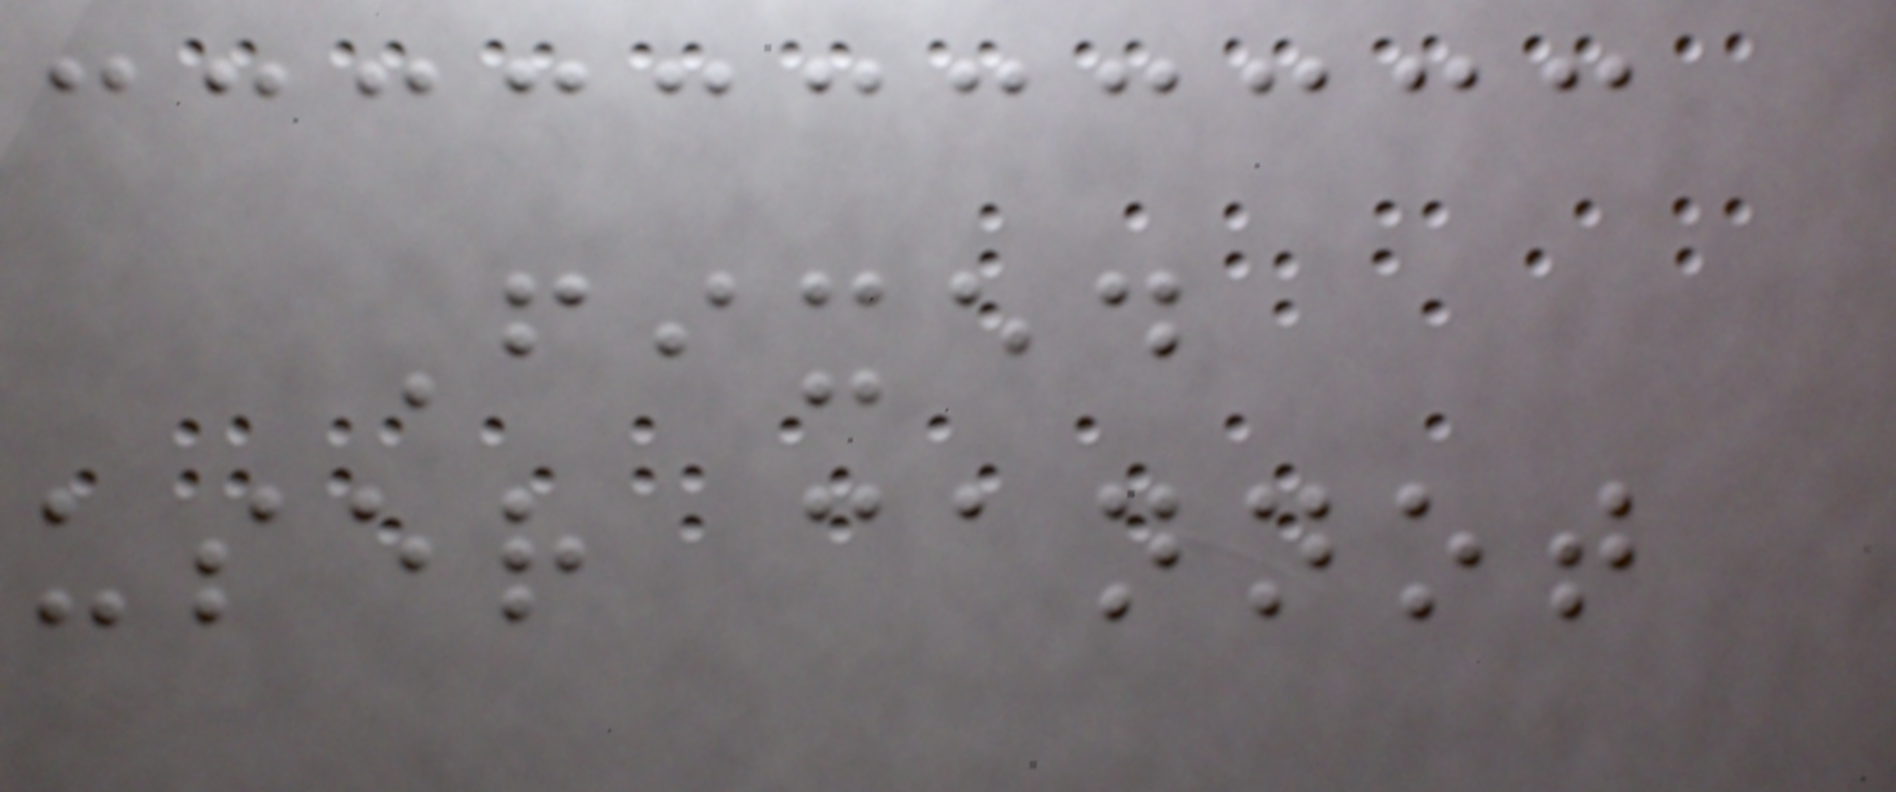Fixed
user cannot
